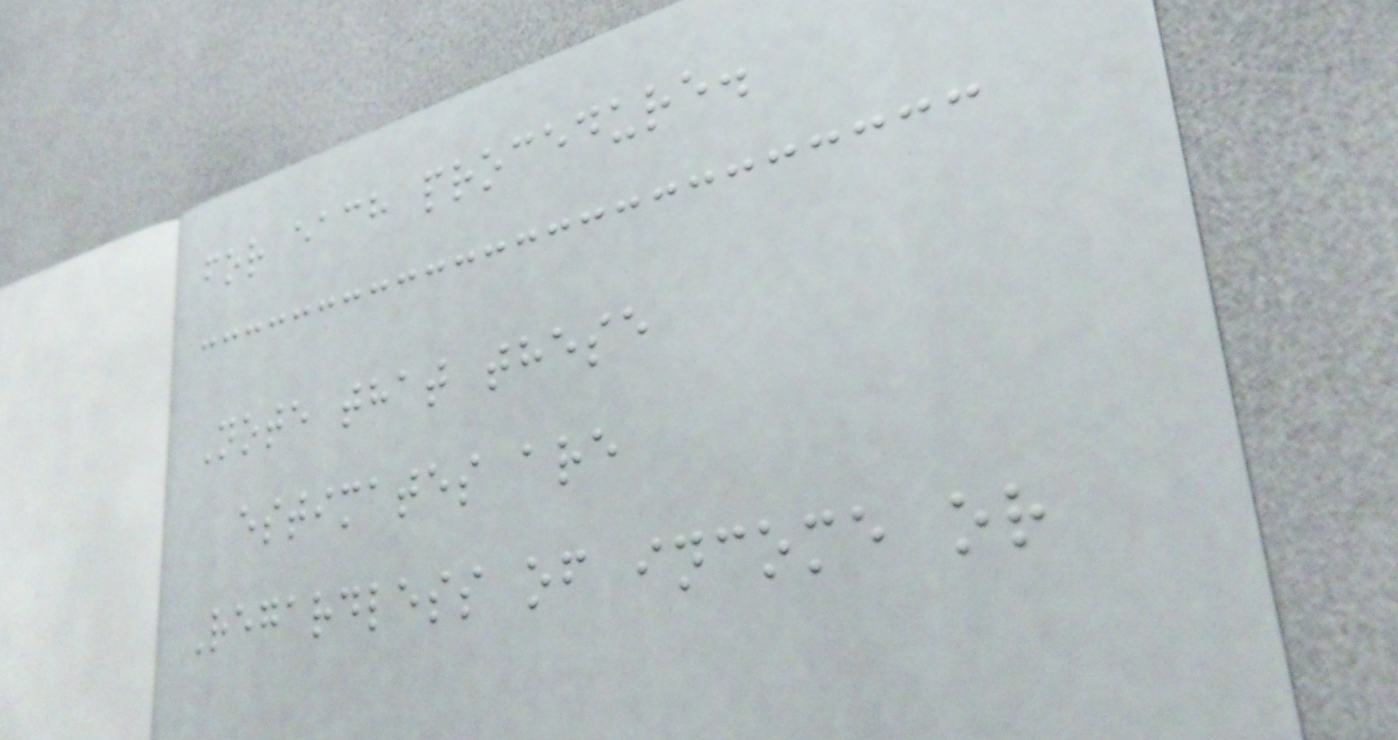for each procedure.
Note that these
estimates are
Regardless of income or
